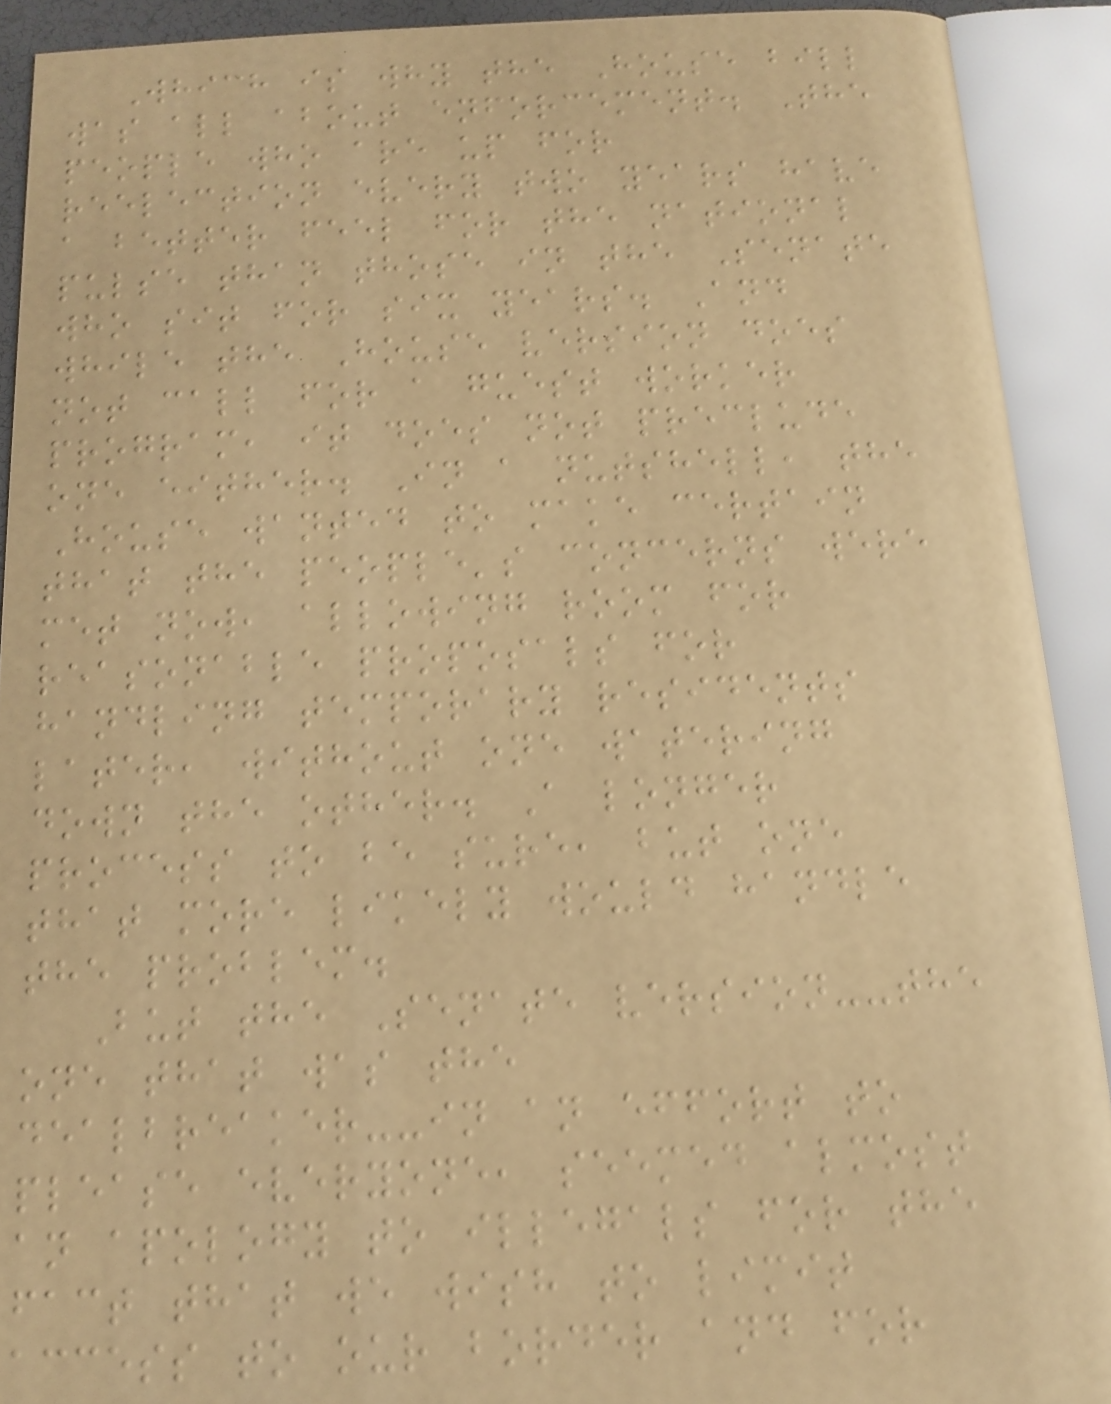Which is why the House bill
was all about enforcement. The
people who are up for
reelection every two years have
a better feel for the national
pulse than those in the Senate
who sit for six years. And
while the House version does
not call for a guest worker
program, it does not preclude
one either. In a nutshell, the
House wanted to make certain
that the people's concerns were
met now, allowing room for
reasonable proposals for
handling temporary residents
later, without one watering
down the other. A longer
process to be sure, but one
that more likely would handle
the problem.
But the Senate version--the
one that was the
dealbreaker--in an effort to
please everyone, seemed almost
an apology to illegals for the
fact that we wish to limit
access to our border and for
